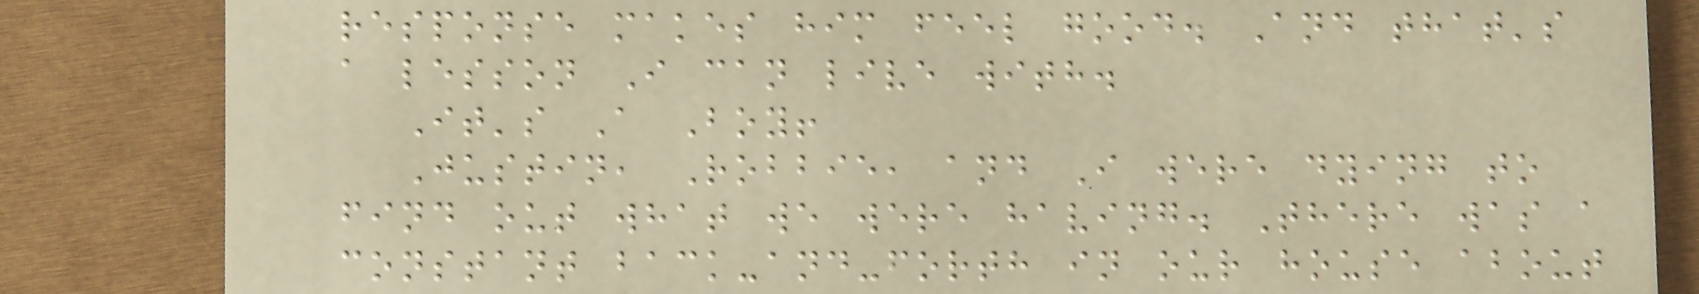response makes him feel good. And that's
a lesson I can live with.
It's A Boy!
Justin, Robbie, and I were dying to
find out what we were having. There was a
constant back-and-forth in our house about
